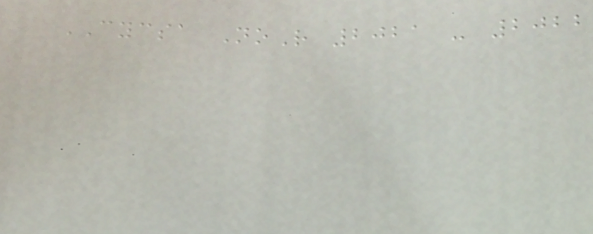CYCSA NoR 2021 - 2022
